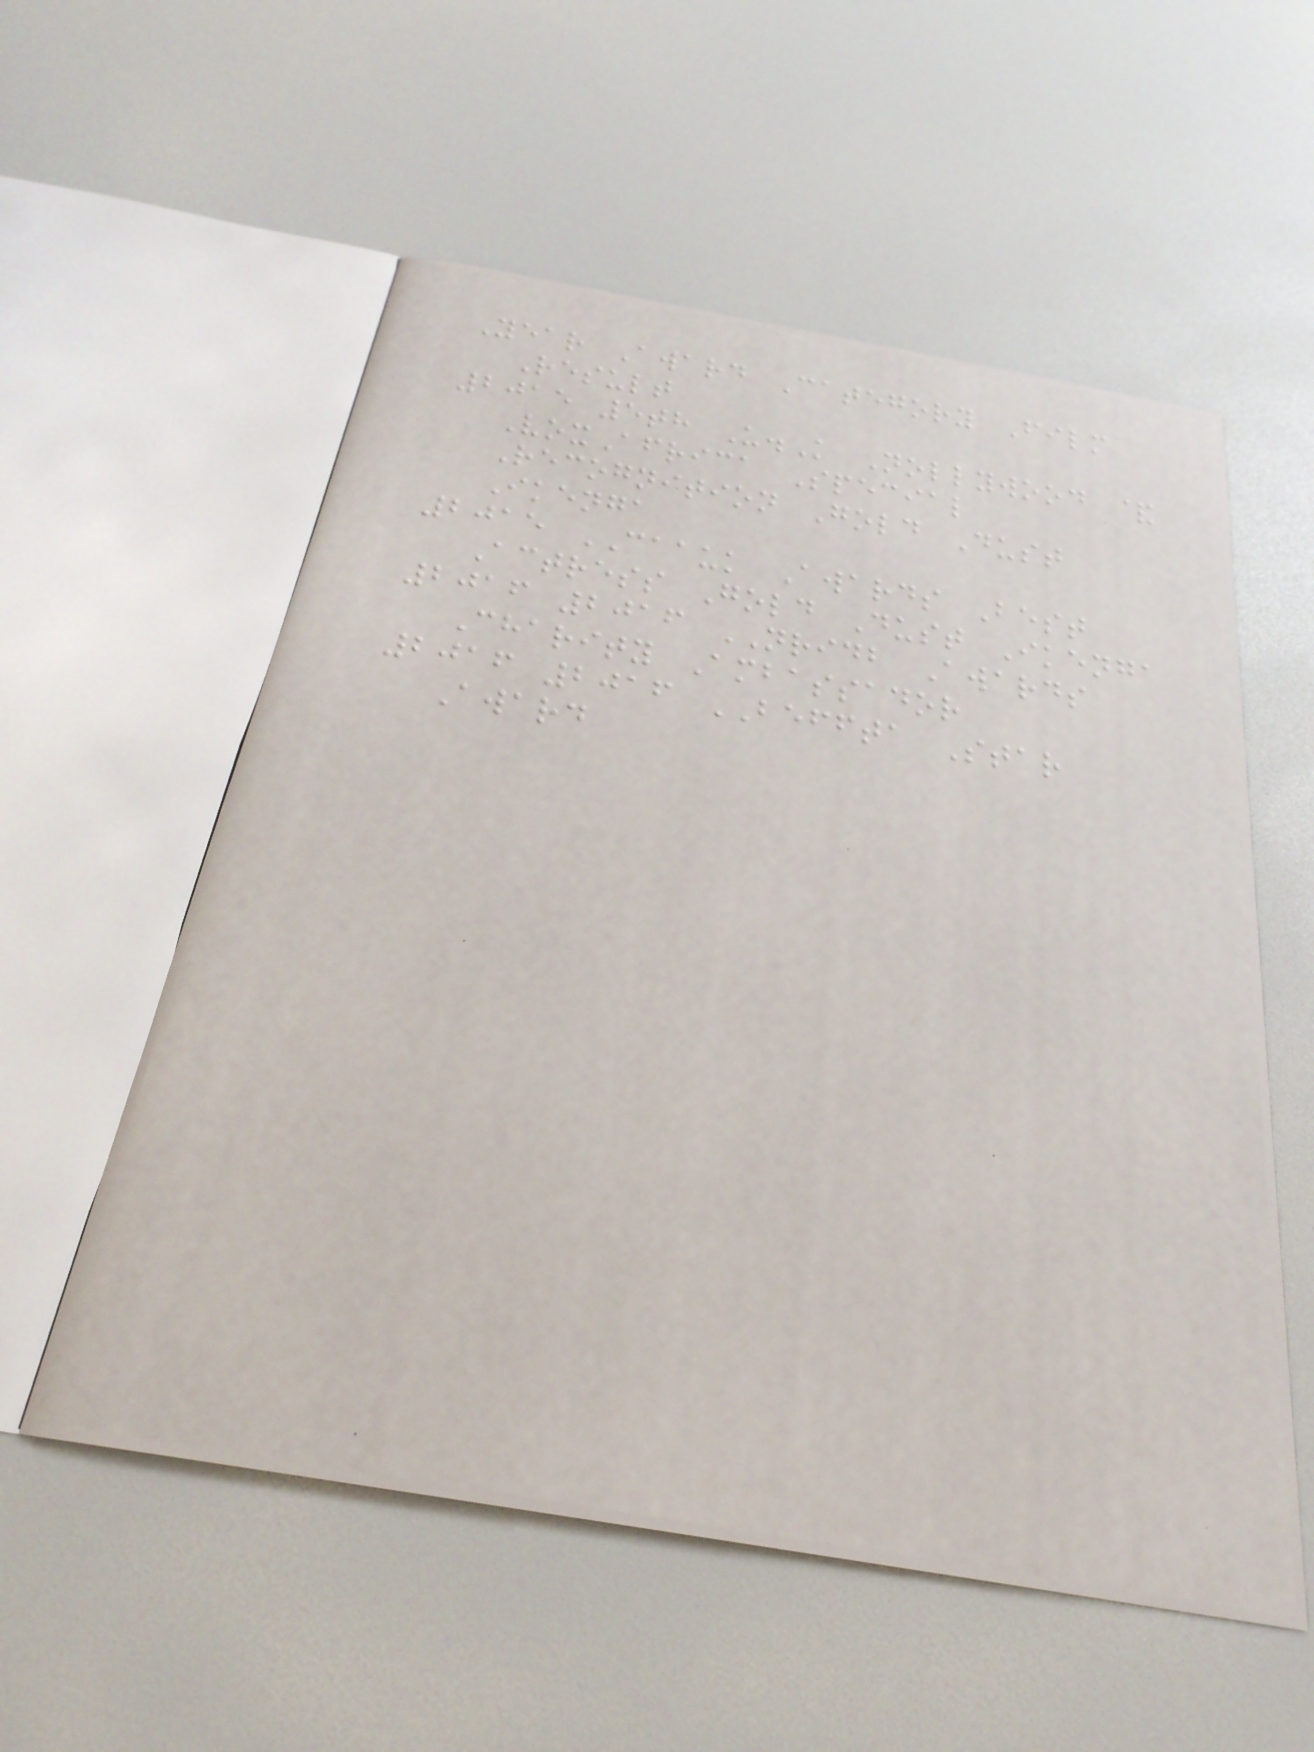Year Award Category Film
Result
2015 5th U.K Nollywood &
VoxAfrica Special
Recognition Gold Dust
Ikenga
2015 CAAUK Awards Best
Actress Gold Dust Ikenga
2016 2016 NRIDB Awards
Charity Ambassador
2016 2016 BEFFTA Star
Award
